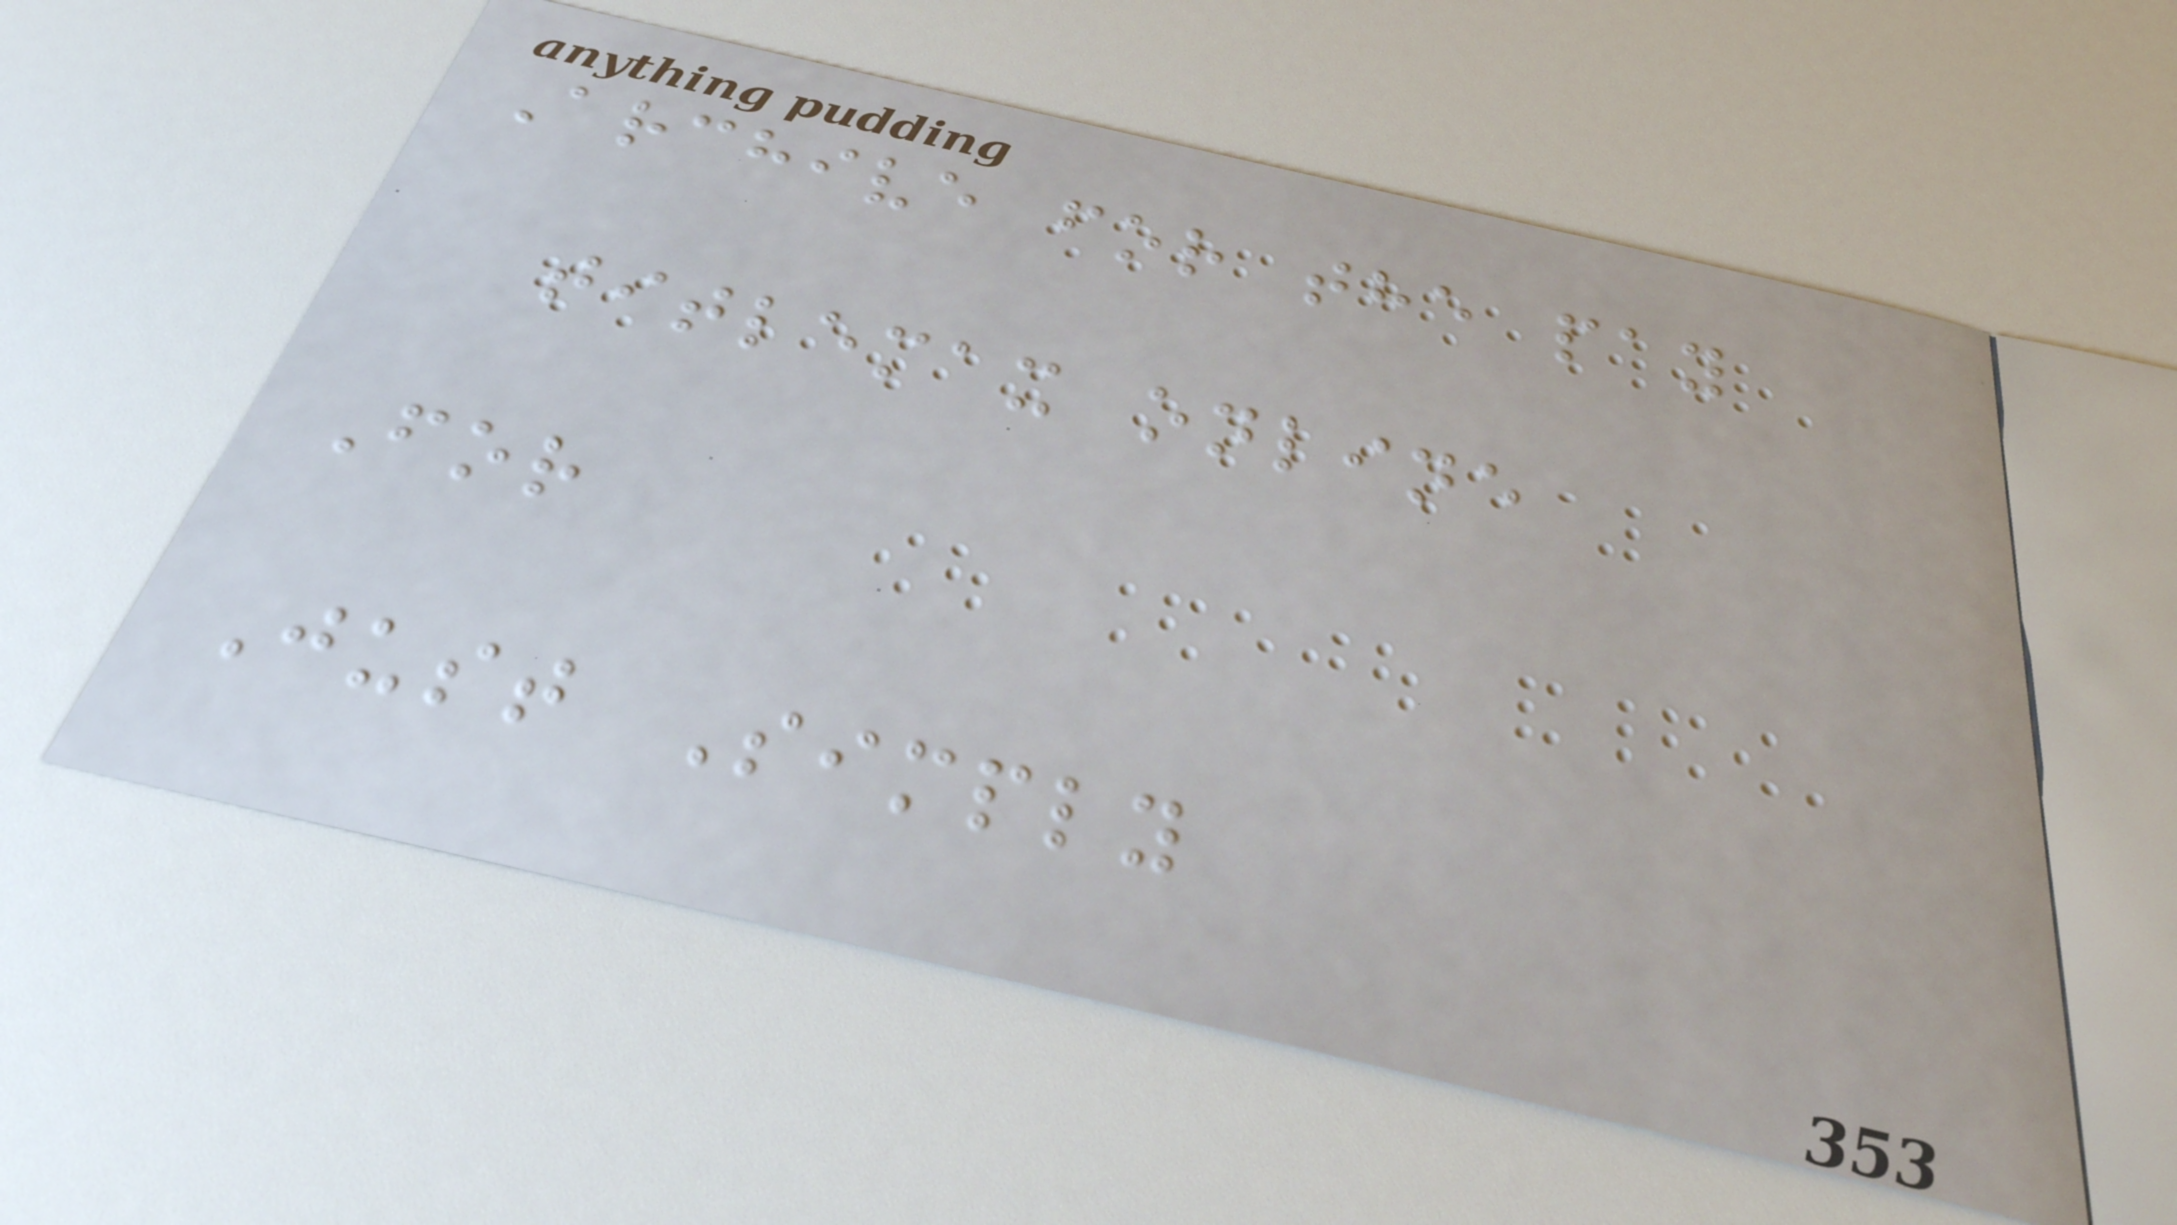Archive for the pay
titlemax online
For
Just Simply
